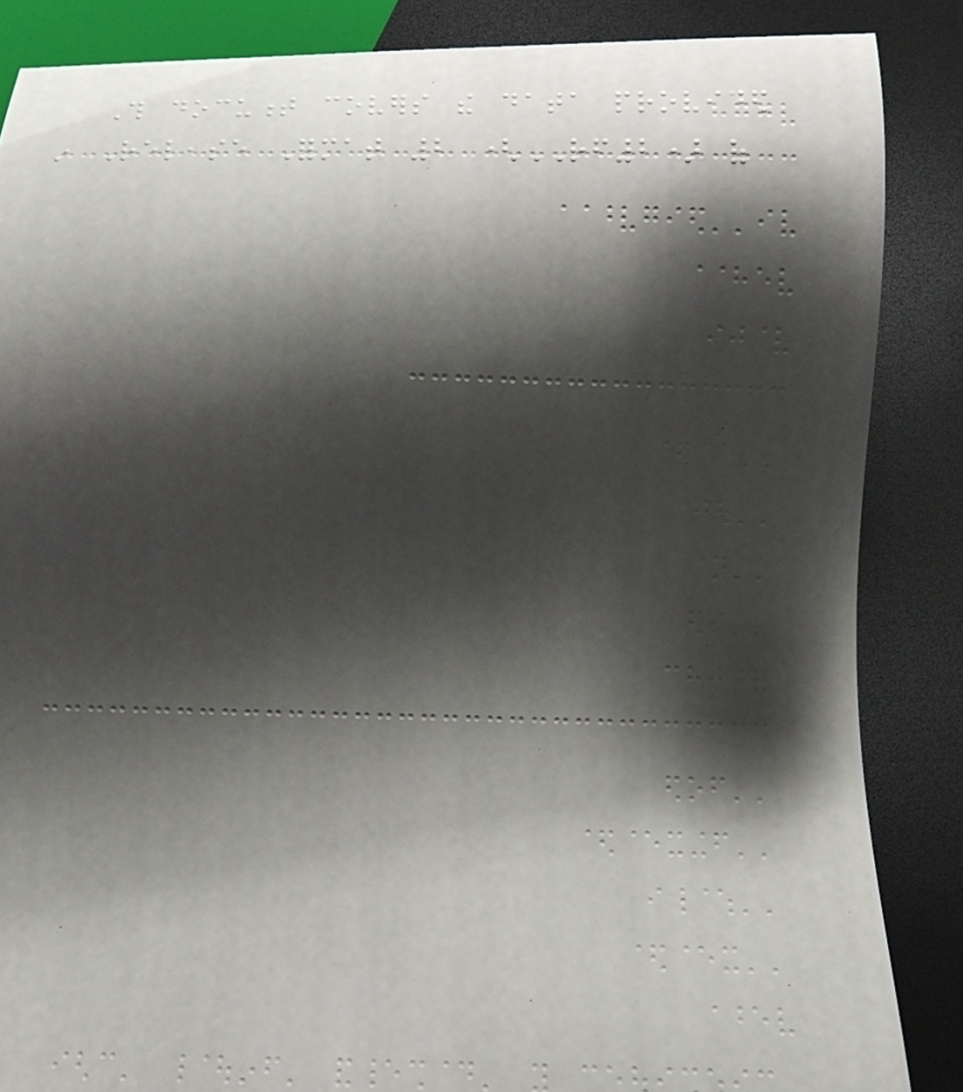This document covers the data provided
in Release Format 2 (RF2) of
